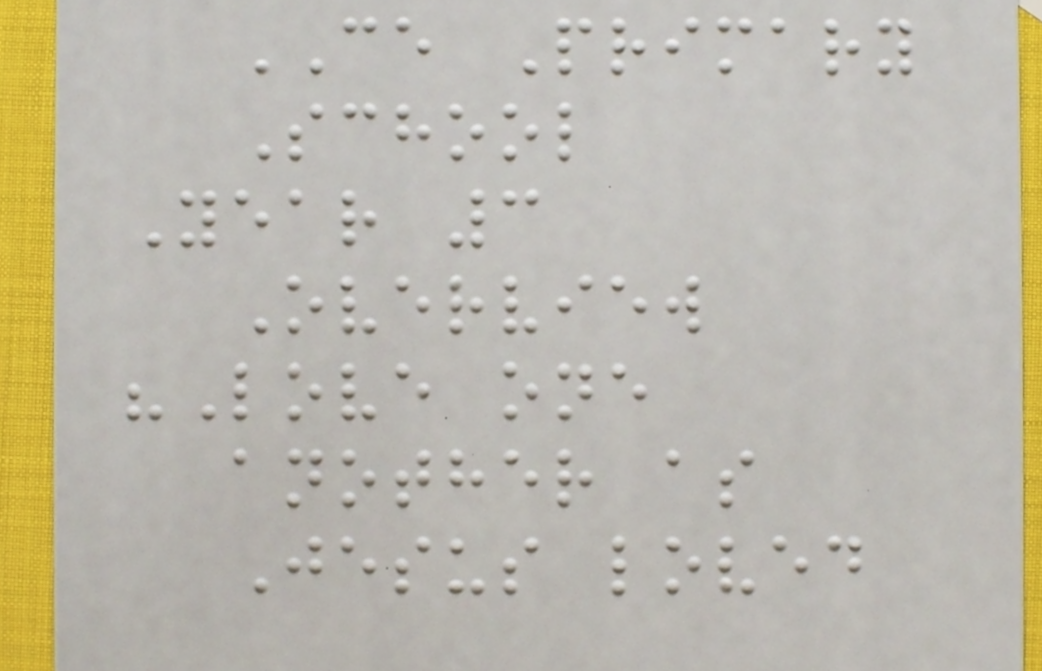CE Primary
School
Year 3
Overview
"Love one
another as
Jesus loved
